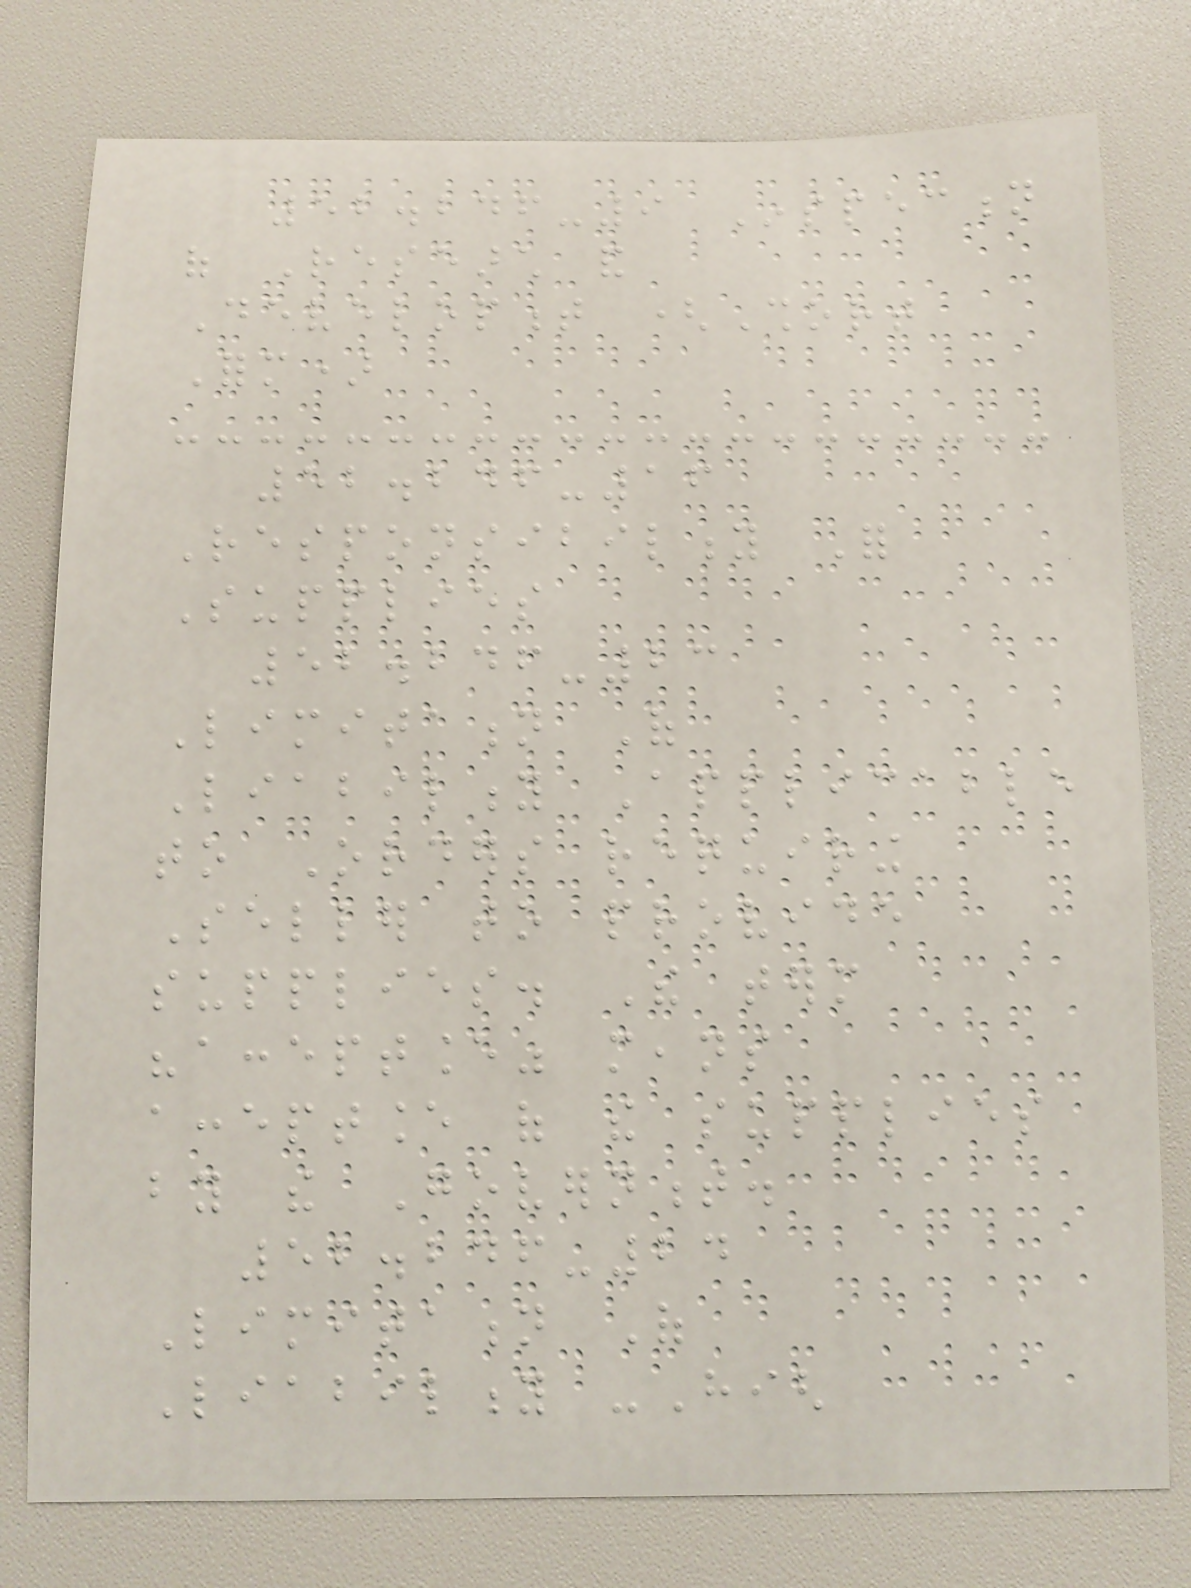52.246-9 Inspection
of Research and
Development (Short
Form)
52.246-16
Responsibility For
Supplies
52.246-23
Limitation Of
Liability Applicable
to Orders requiring
Seller to provide
supplies. The term
"acceptance" means
acceptance of the supplies
by the Government.
52.246-24
Limitation Of
Liability -High
